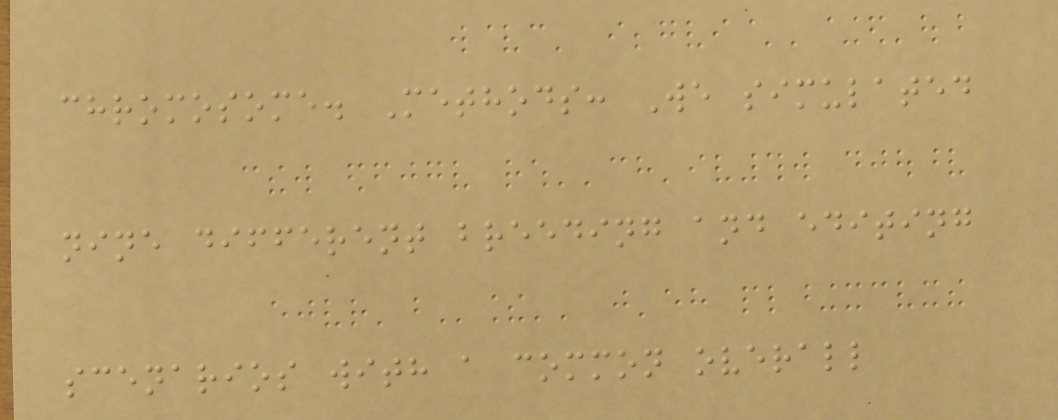chromosome. Methods: We simulated
nine different breeding and editing
scenarios with a common overall
